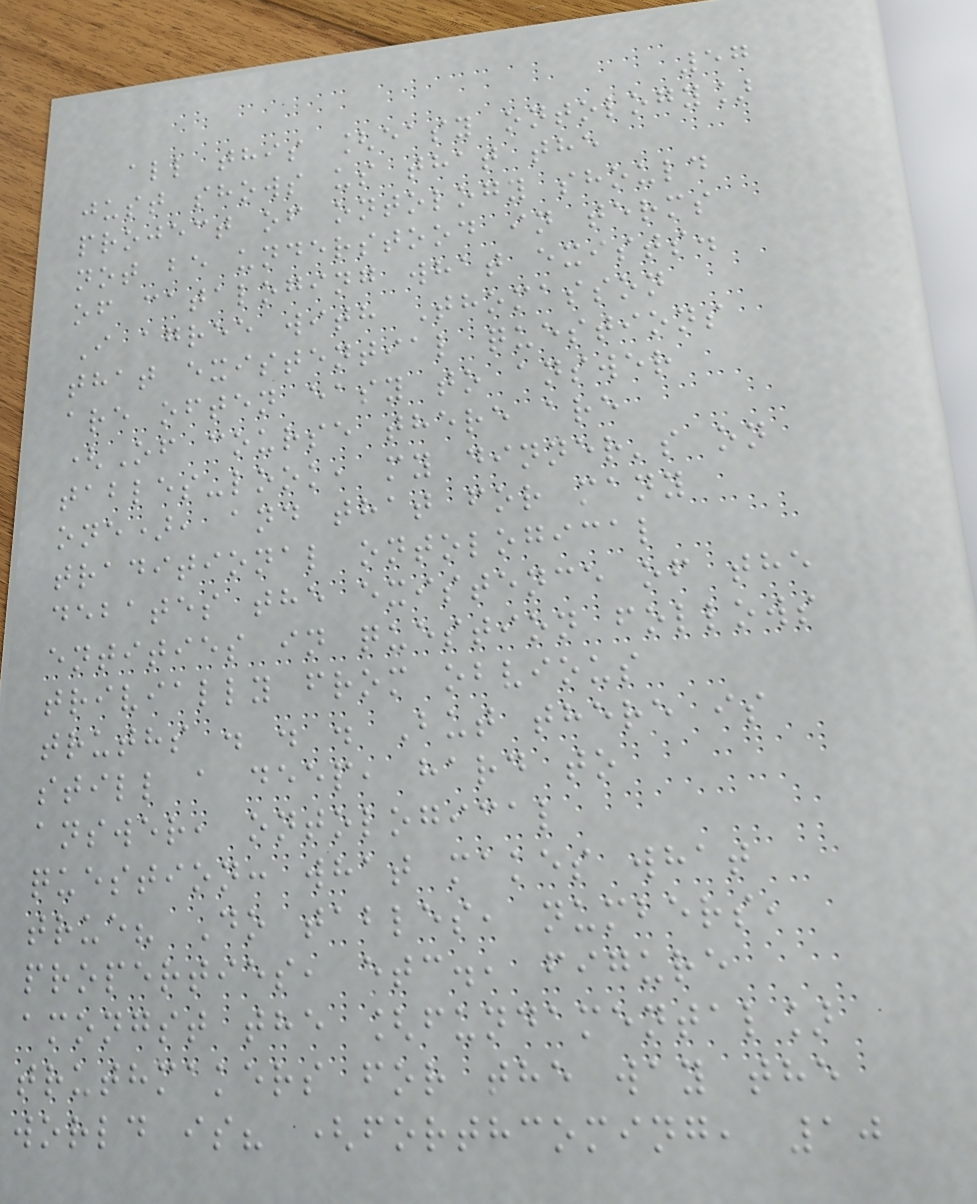57
all this [easy ontology]
just shows us that the
project of ontology should
not be understood in terms
of cataloging what exists.
I agree with Thomasson
that existential questions
are often easy to answer
(Of course there are
tables-look, my dinner's on
one), and that for many
traditional ontological
debates the existence of the
entities in question follows
trivially from obvious
truths . . . But there is
still a deep, hard to
answer, ontological
question: what makes what
true? Do tables, numbers,
properties, etc., figure
amongst the [fundamental]
truthmakers for the way the
world is? (forthcoming, 10
